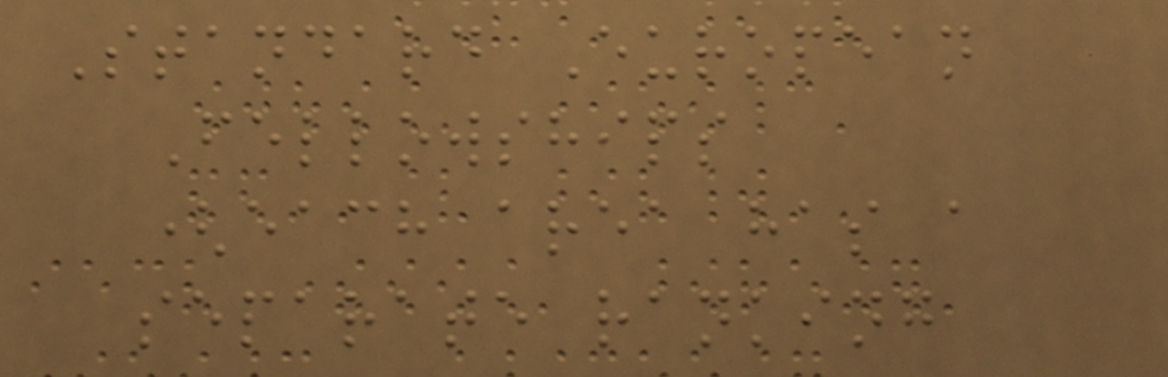Standard European
Fellowships
(each area has a
separate ranking
